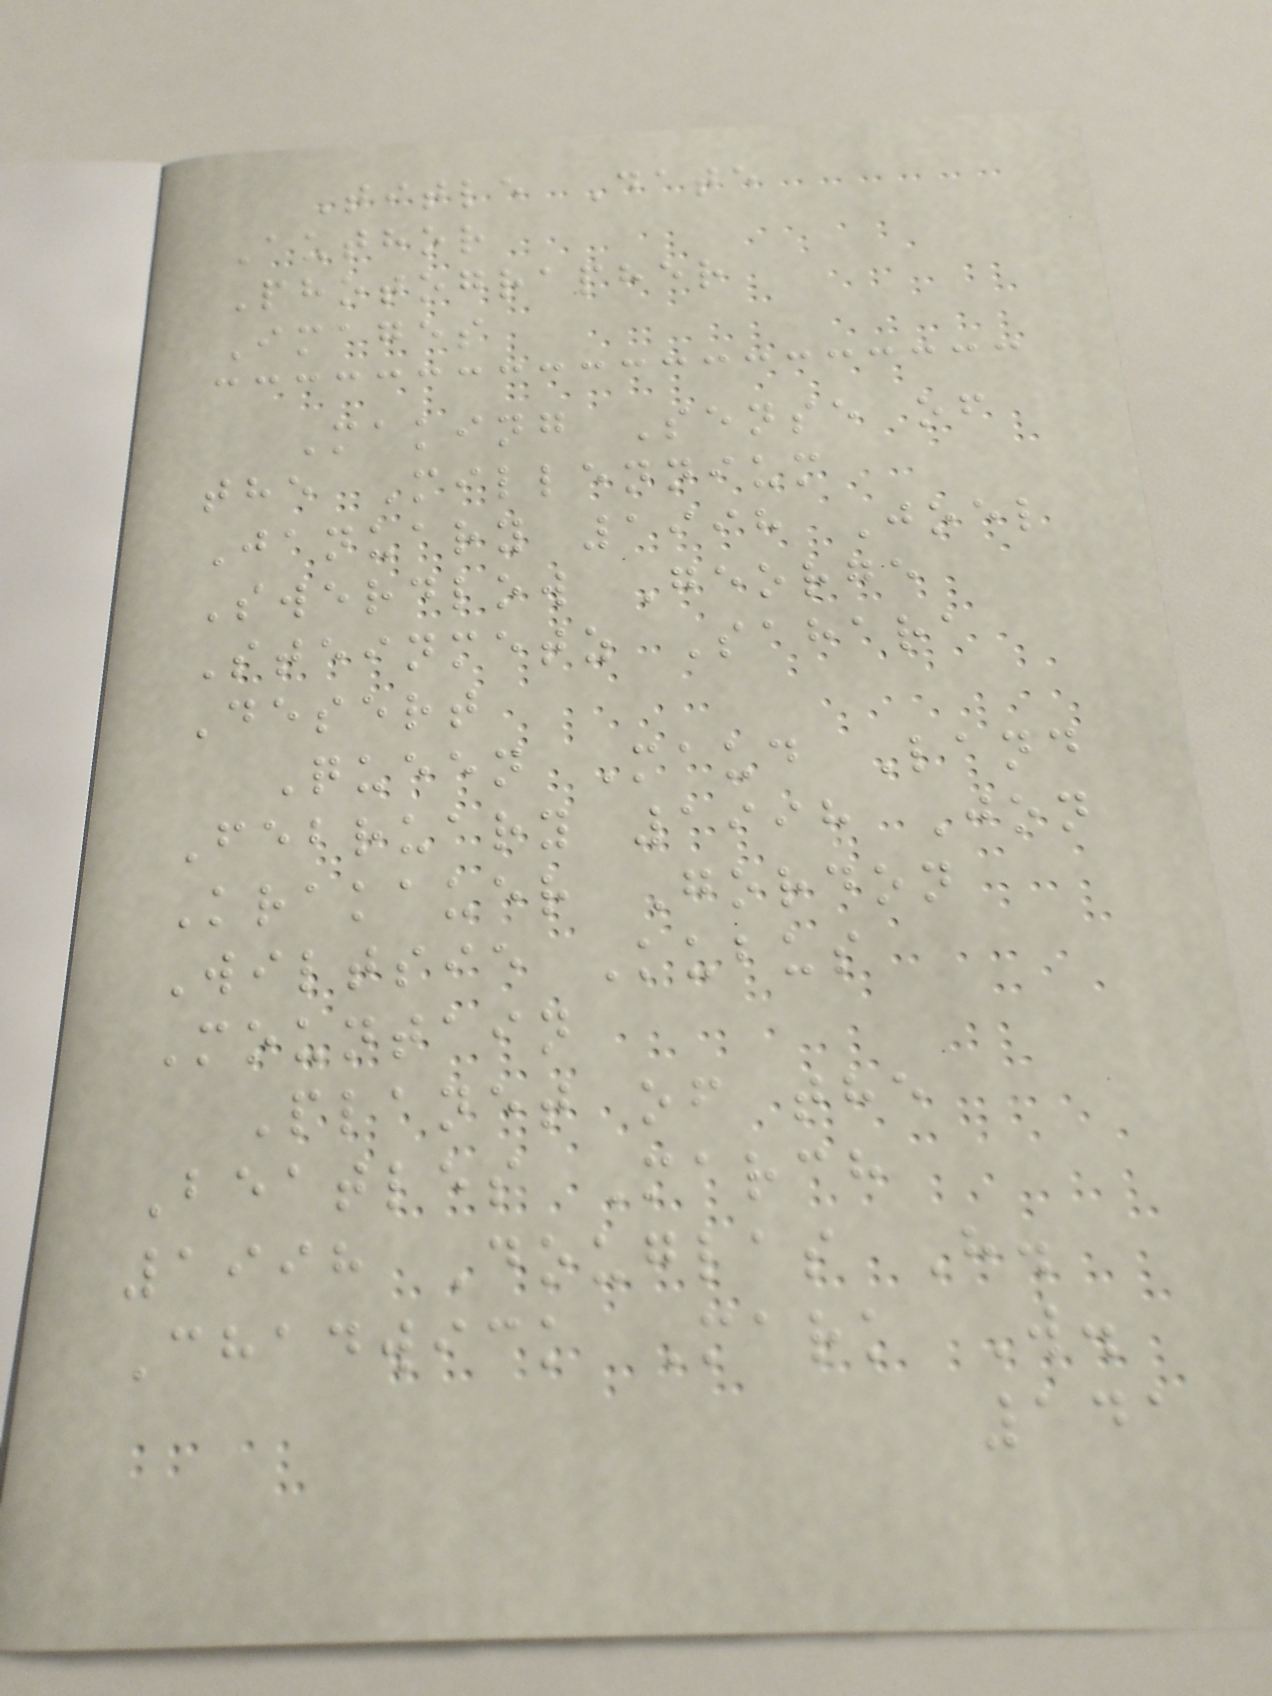Title Date
Author
Photographer
Images
Making Sense of
the Millennium
January 1998 Joel
Swerdlow George
Steinmetz Sahara
Desert
Queen Maud Land
February 1998 Jon
Krakauer Gordon
Wiltsie Kubus
Mountain
Planet of the
Beatles March
1998 Douglas H.
Chadwick Mark W.
141
